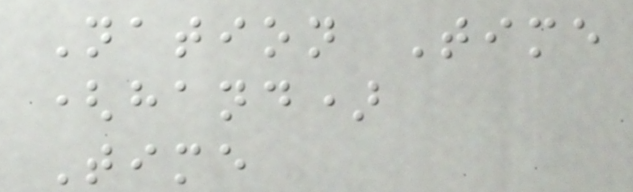Nation Time
(hand)
Time
